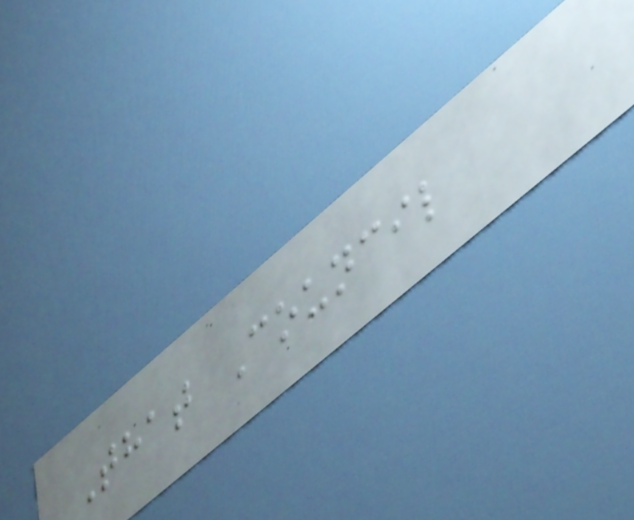That Council
